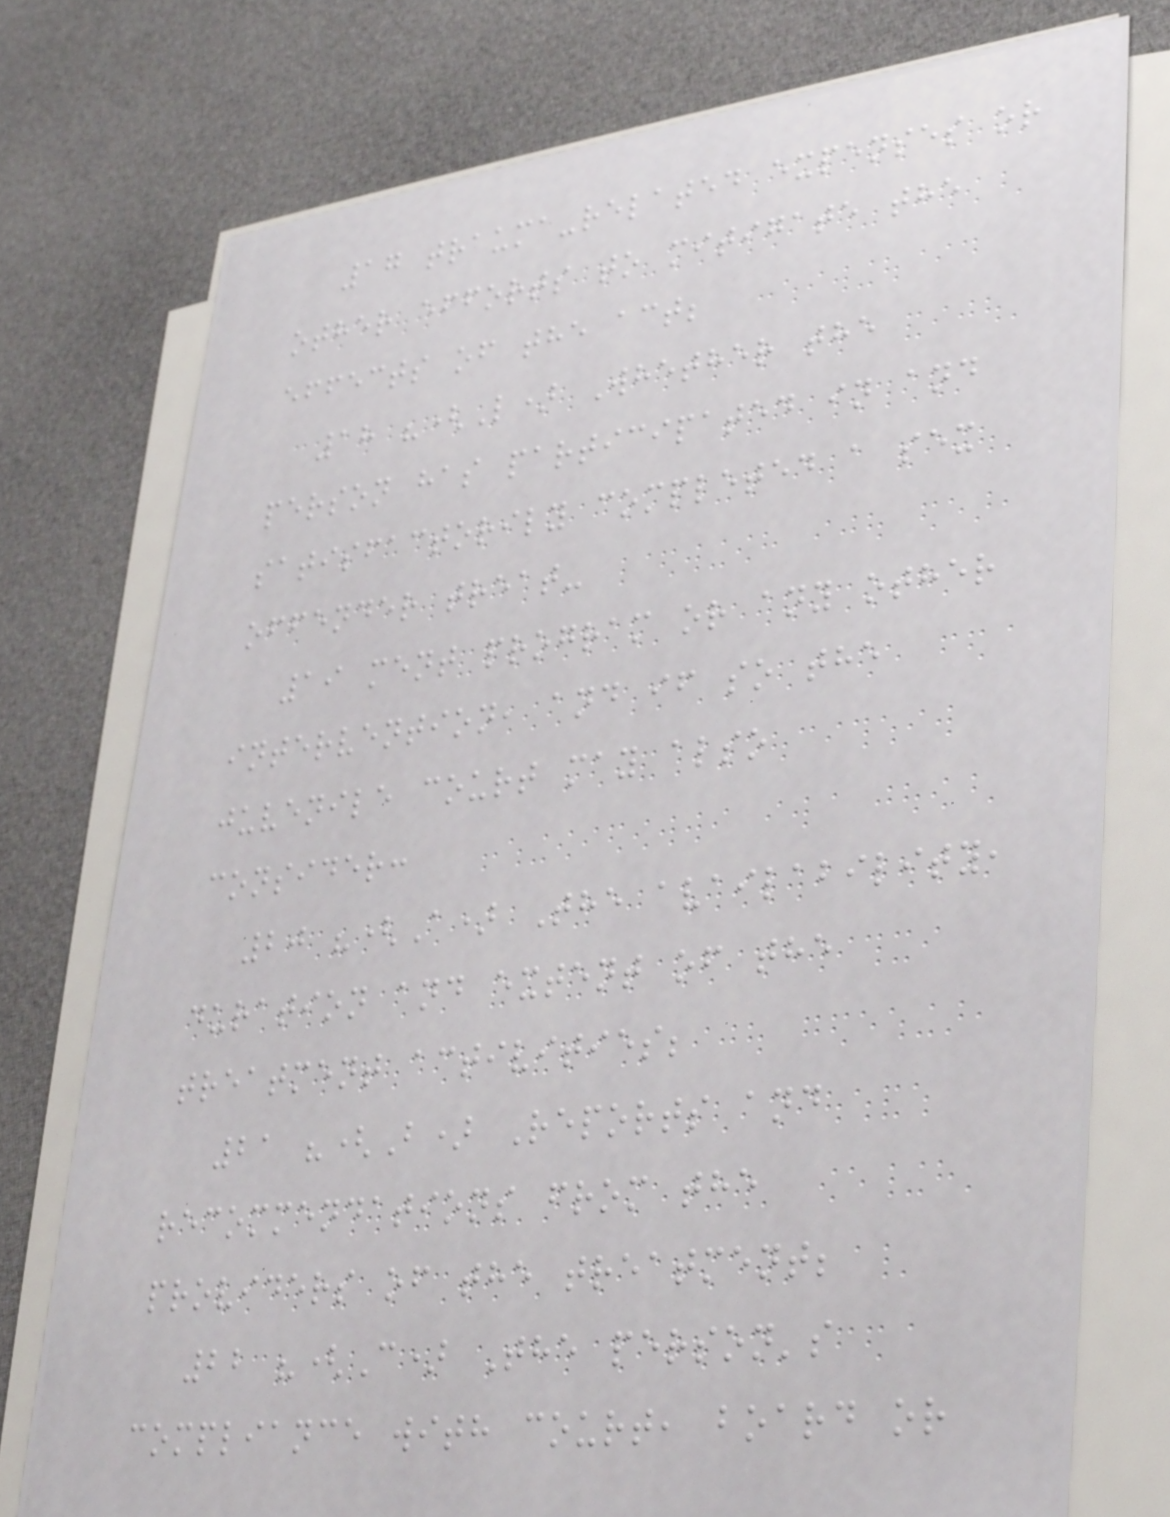17 trauma-related expenses or
other efforts to mitigate the
effects of the act;
18 "(L) Whether the
person has participated in and
satisfactorily completed a sex
offender treat-
19 ment program or any other
intervention, and if so the
juvenile court may also
consider:
20 "(A) The availability,
duration and extent of the
treatment activities;
21 "(B) Reports and
recommendations from the
providers of the treatment;
22 "(C) The person's
compliance with court, board or
